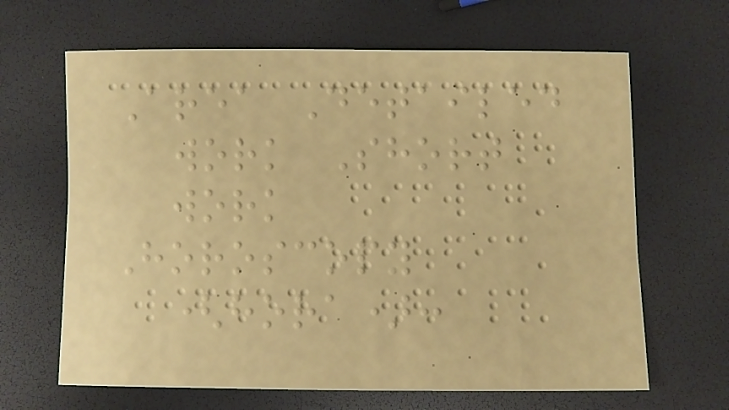Area Detailed
work Short
work
Horoscopy
(hora):
